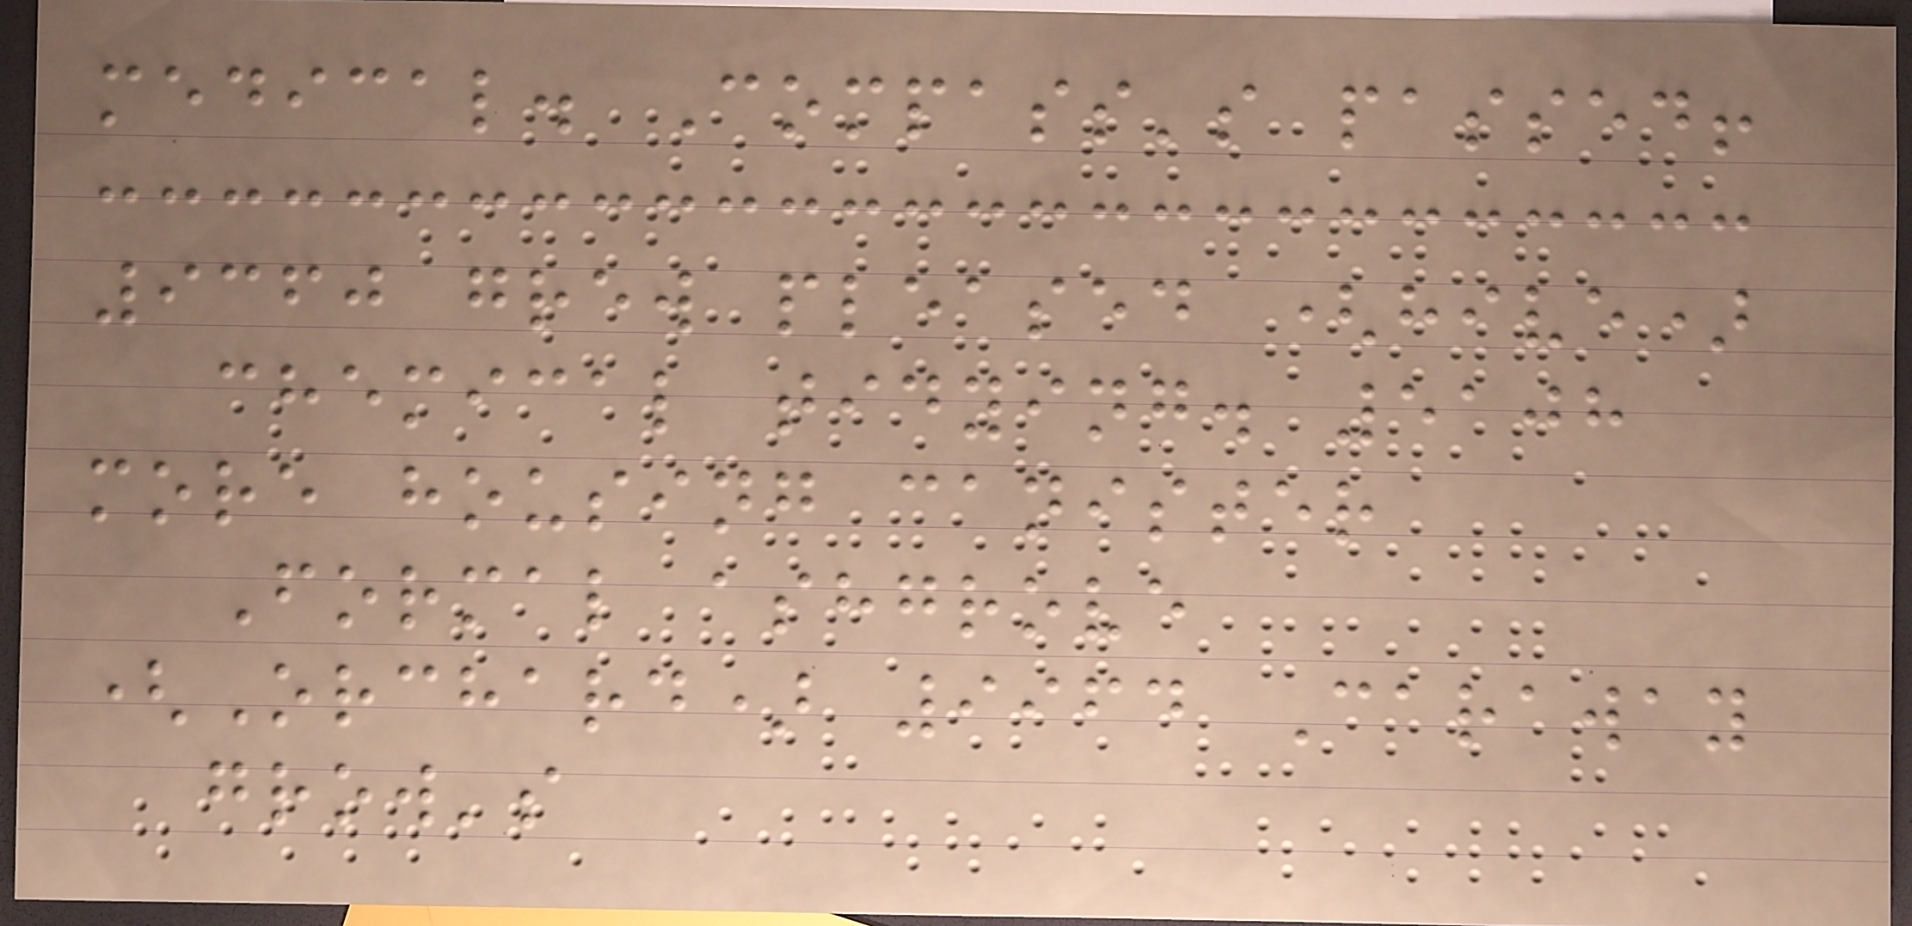medical. Compass's passed!
9360 grew pleased (hive)
chemical tidying. 5108
more housing canister
Formal ashgrove
(Orchard) 9964 Caraway
grow's
